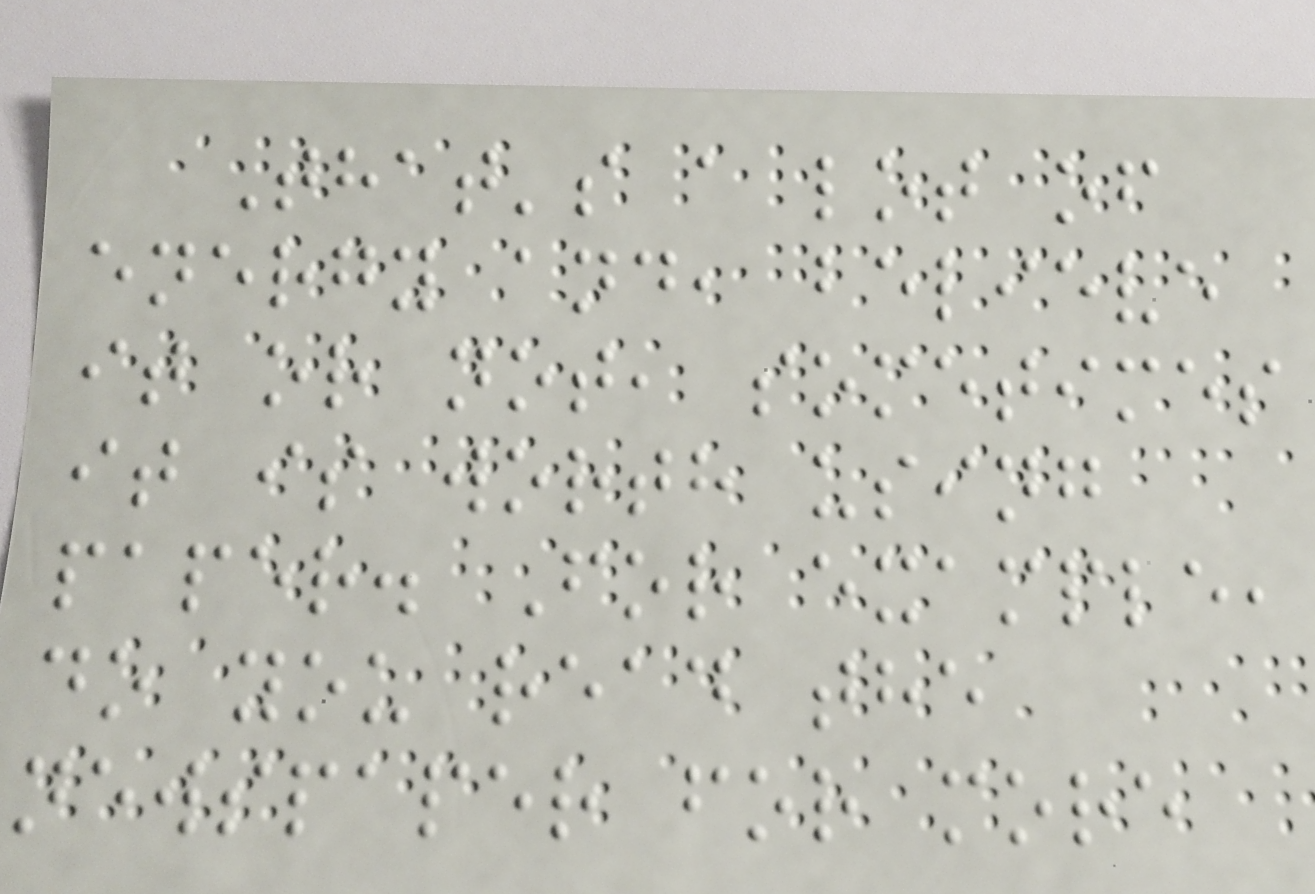That's a lot of
energy and, believe
it or not, sometimes
it is worth using
paper. For example,
do you read the
newspaper for more
